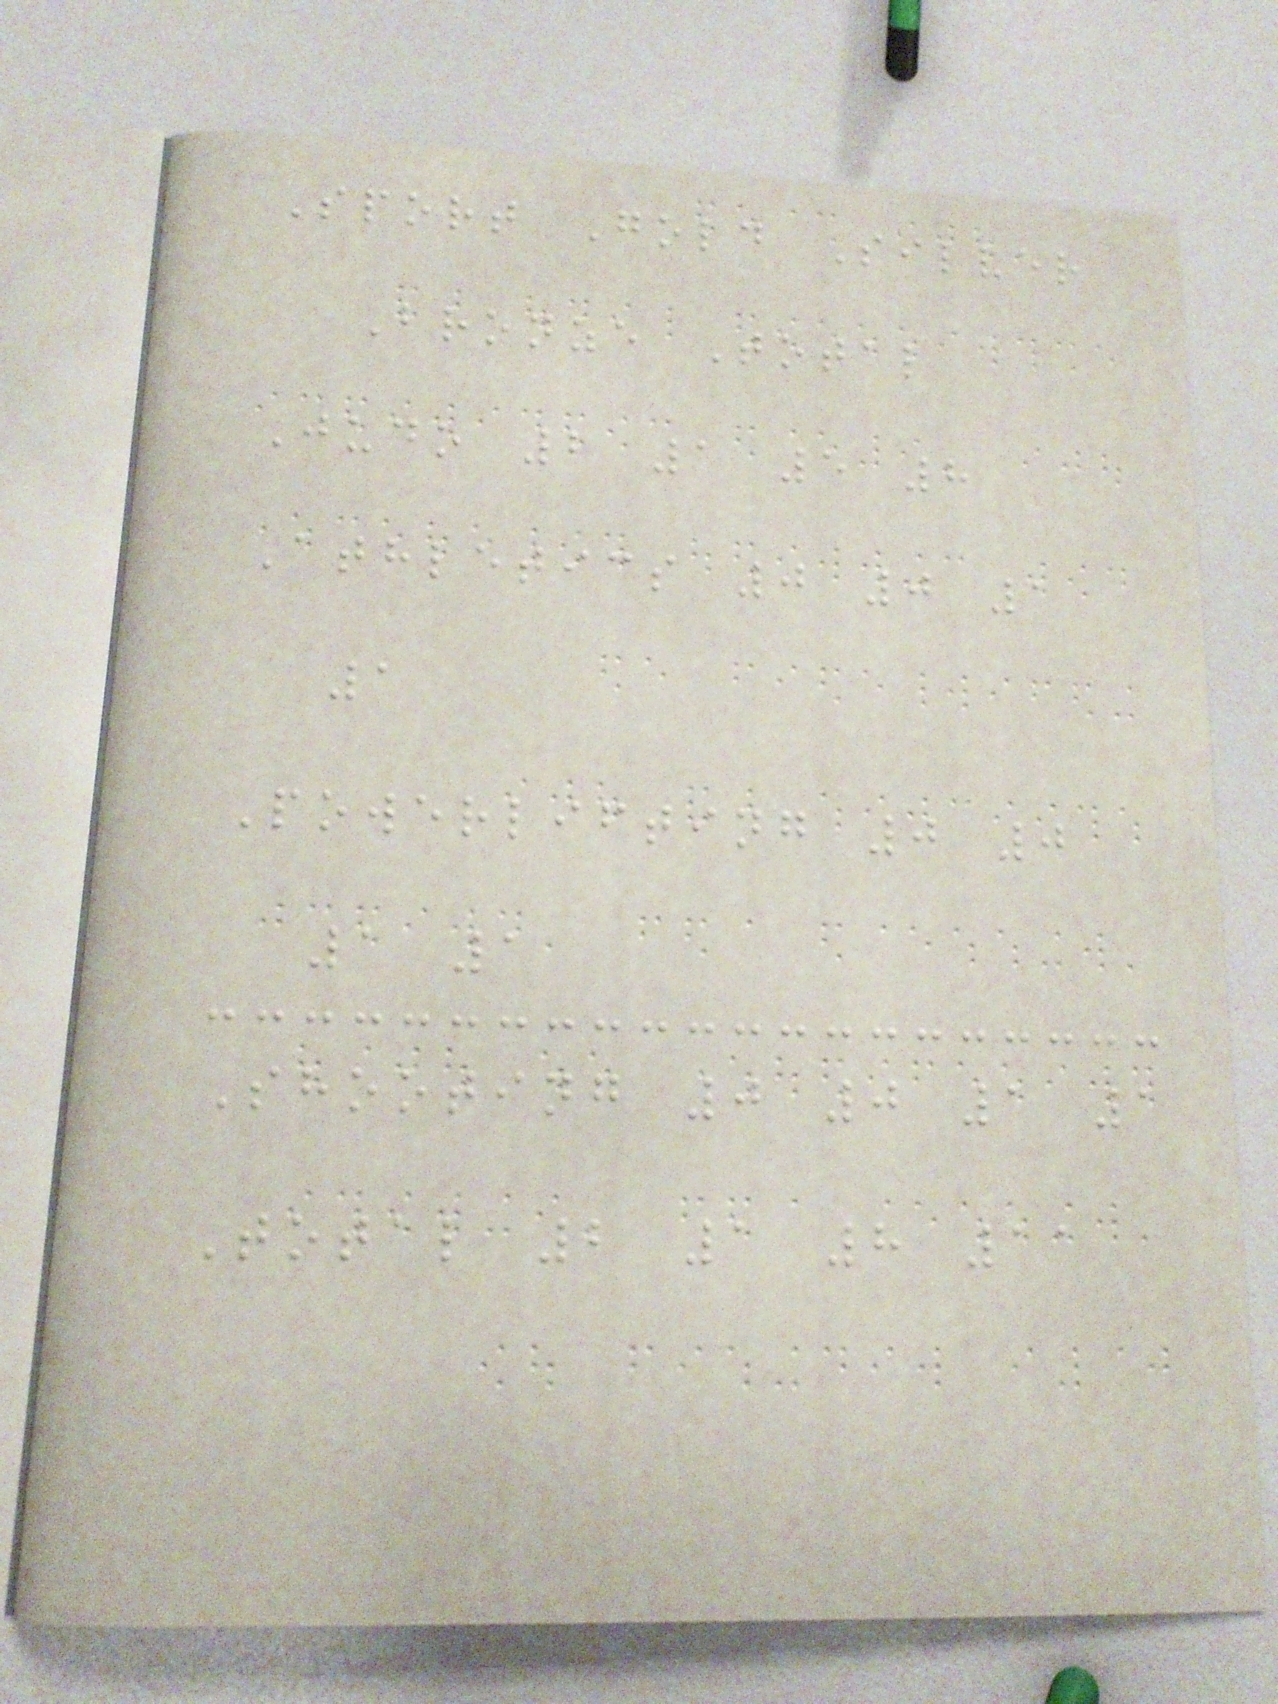Sport Gold Silver
Bronze Total
Judo 2 1 5 8
Athletics 0 0 1
1
Powerlifting 0 0
1 1
Shooting 0 0 1 1
Total 2 1 8 11
